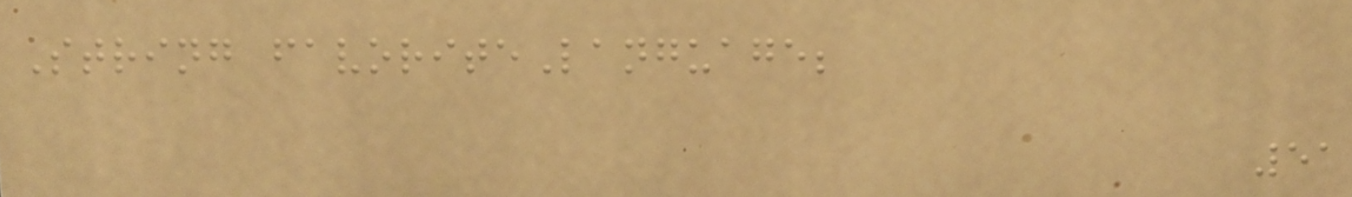String favoriteLanguage;
51
